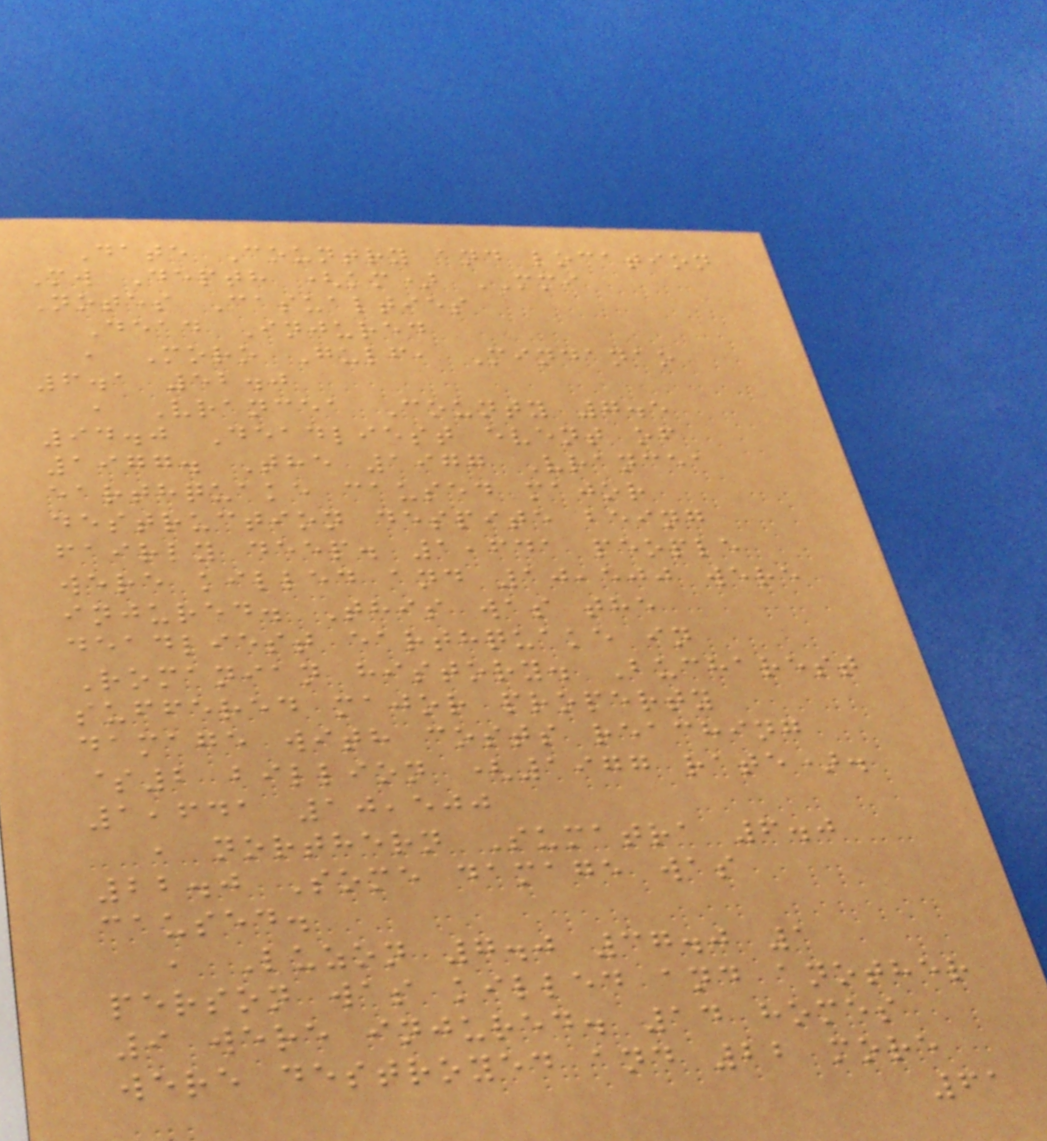Date Country and location
Mw Depth (km) MMI
Notes Casualties
Dead Injured
, Moro Gulf, Mindanao
6.1 52.0
, Vrancea County 7.5
94.0 Deadliest event of
1977. The 1977 Vrancea
earthquake caused major
destruction despite being
fairly deep. 1,641 people
were killed and 10,500 were
injured. This was the
deadliest earthquake in
Romanian history. Bucharest
suffered major property
damage with costs reaching
$2 billion (1977 rate).
1,641 10,500
, northern Sumatra 6.0
22.0 Some damage was
caused.
, Luzon 7.0 37.0 1
person was killed and another
9 were injured. 14 homes
were destroyed and 22 more
61
